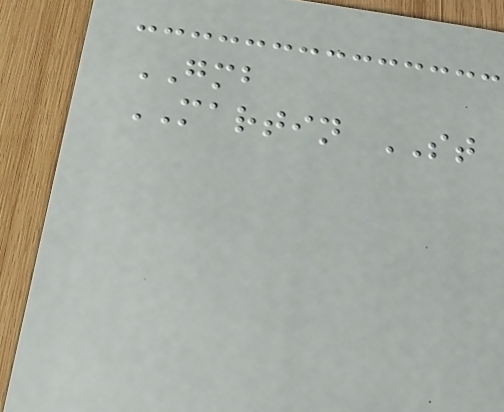GMB
MARTIN ST
